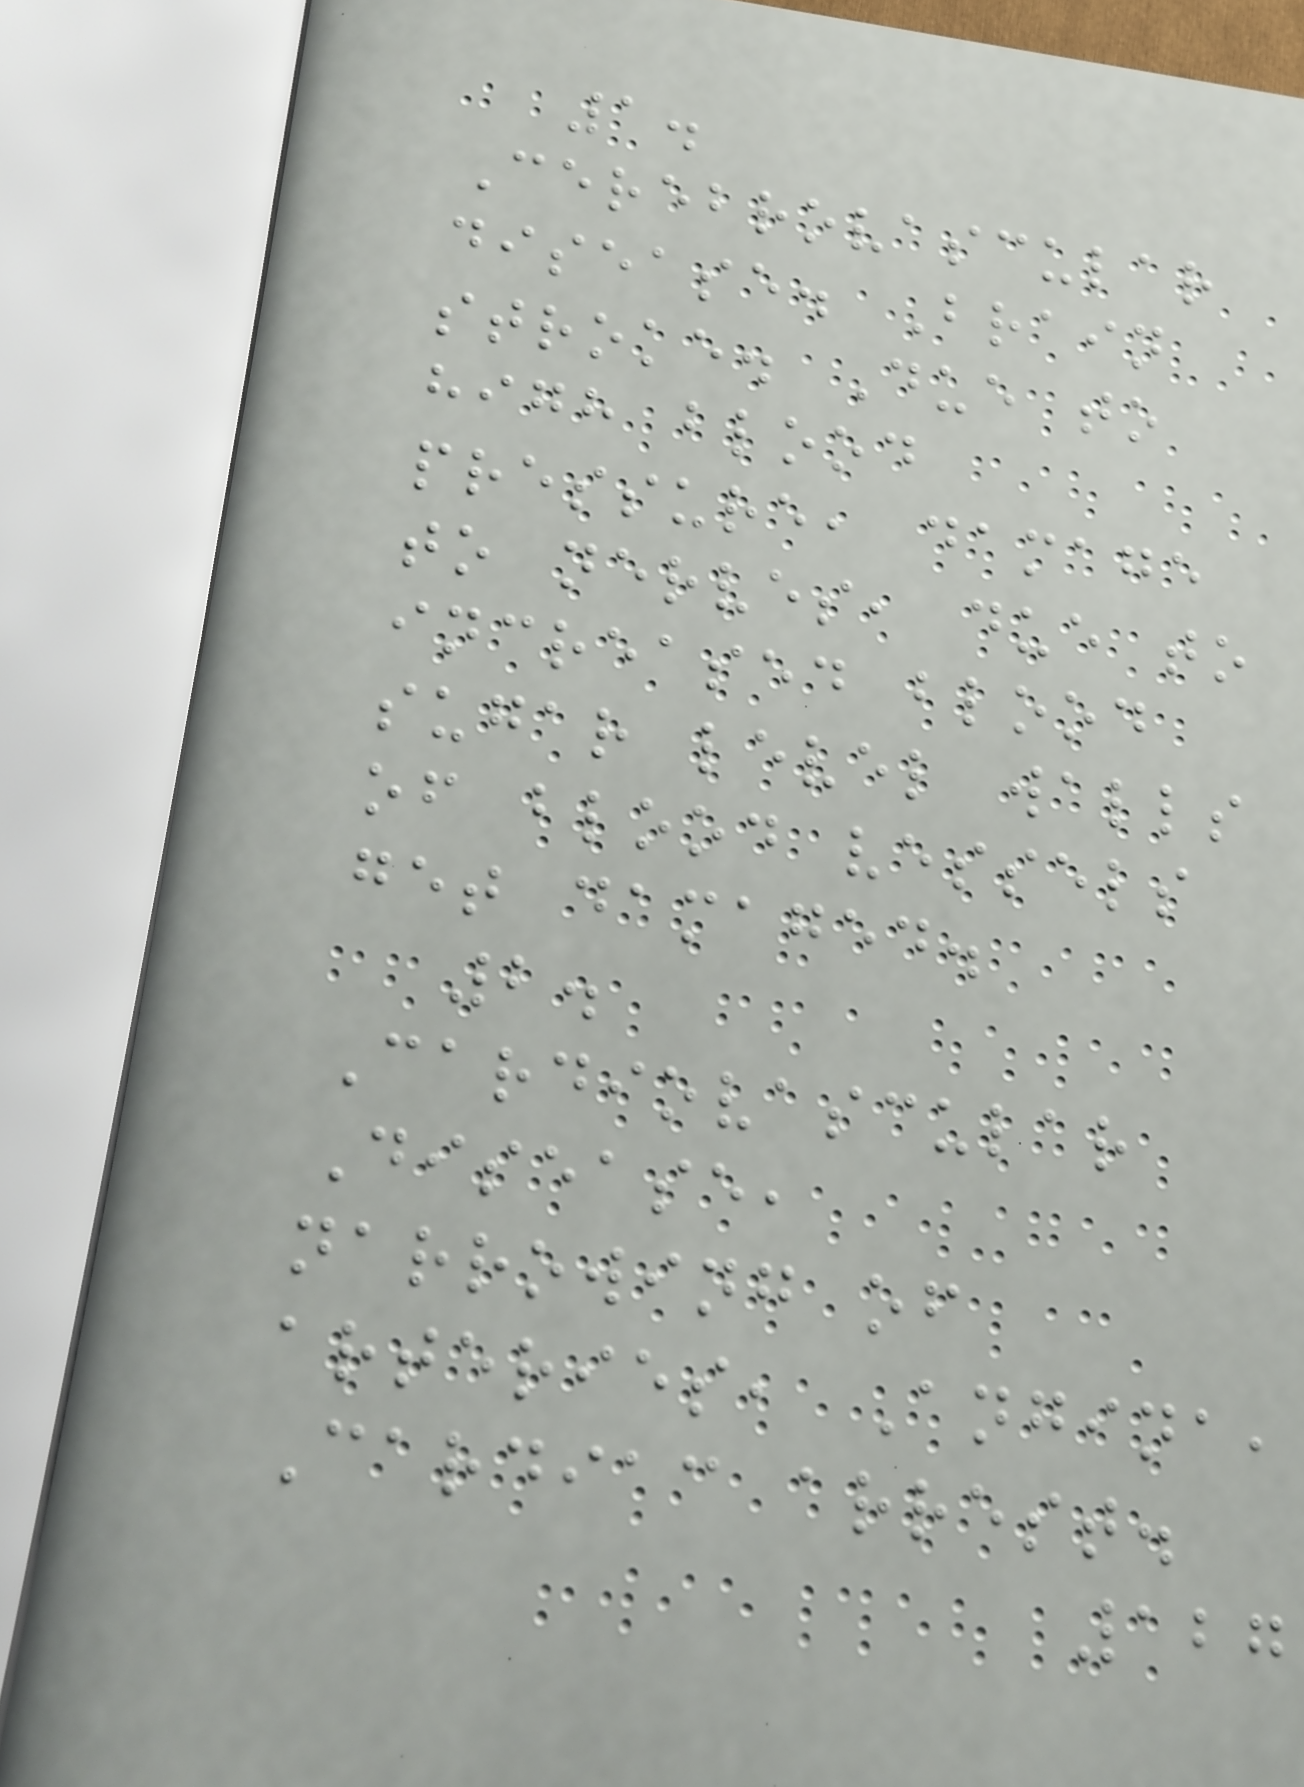1.
Cerebrovascular
disease. Brain
stroke. Due to
high blood
pressure, damage
to nerves, due to
increased blood
sugar level walls
of blood vessels
get damaged.
2.
Cardiovascular
Disease,
narrowing of
arteries, Angina,
Cardiac arrest.
127
